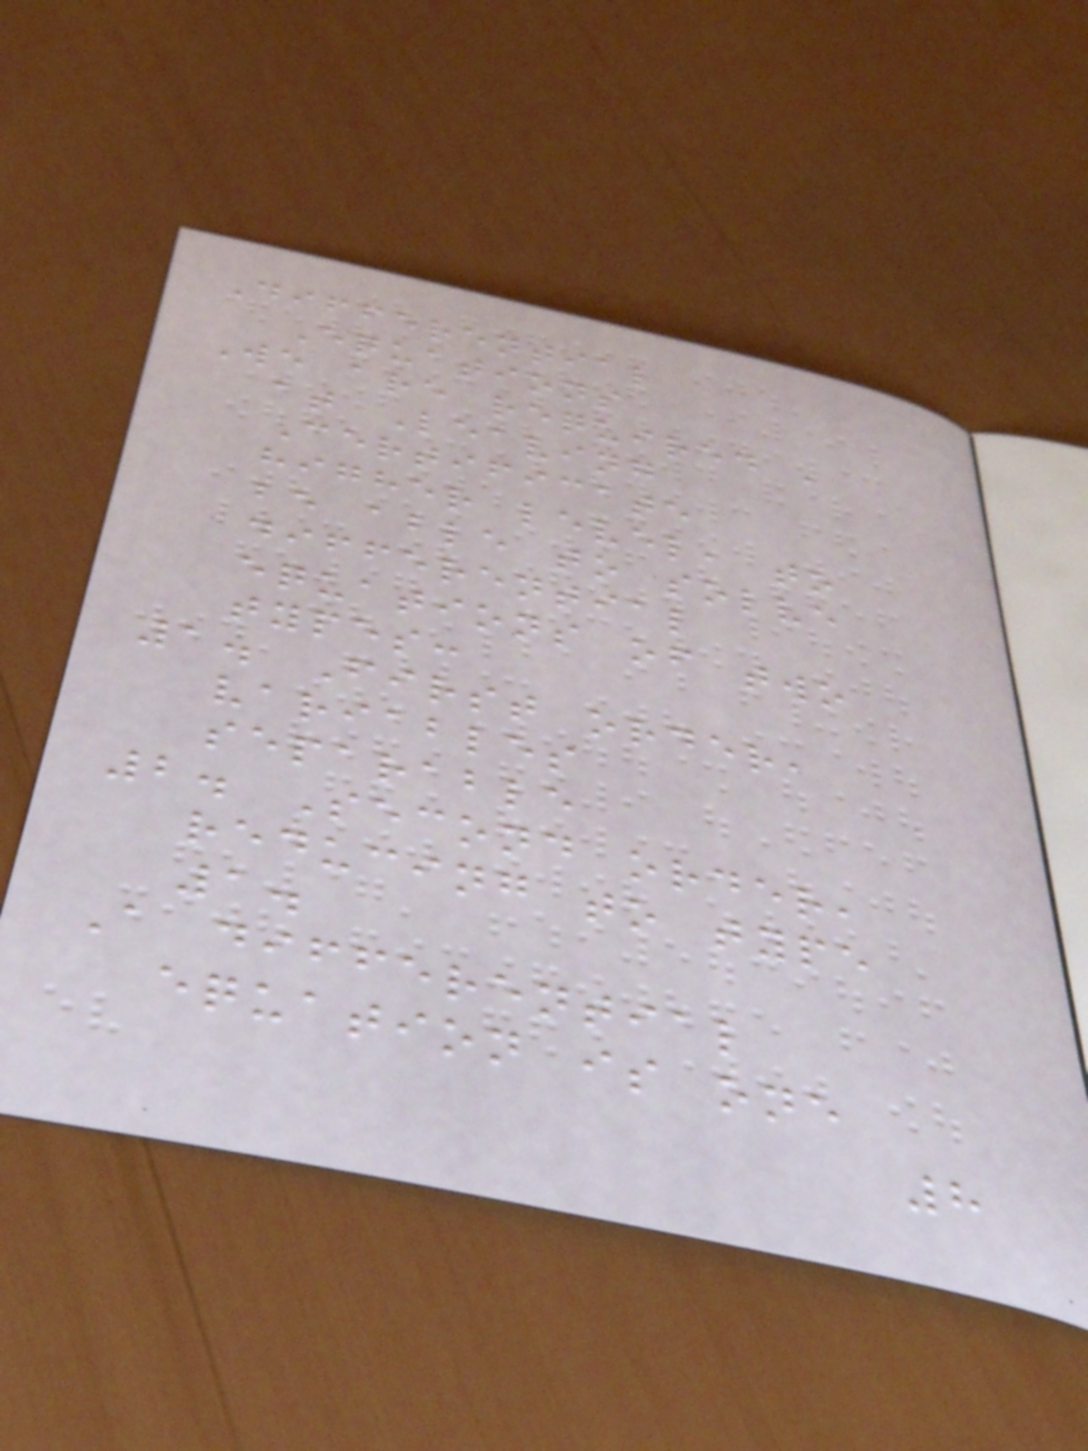Differential
Equations
We are required ,
at Leaving
Certificate
higher level, to
be able to solve
differential
equations of two
types:
1. First order,
variables
separable
2. Second order,
reducing to type
1.
A differential
equation is one
8
